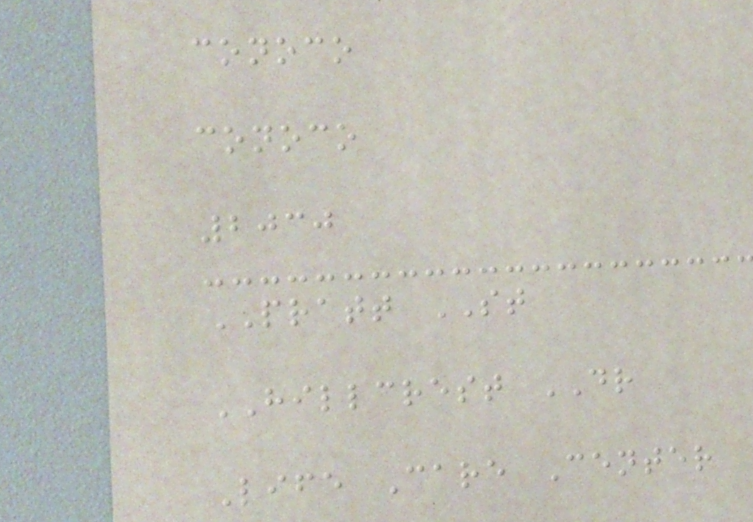conoco
conoco
2030
PRATT ST
HILLCREST DR
Life Care Center
